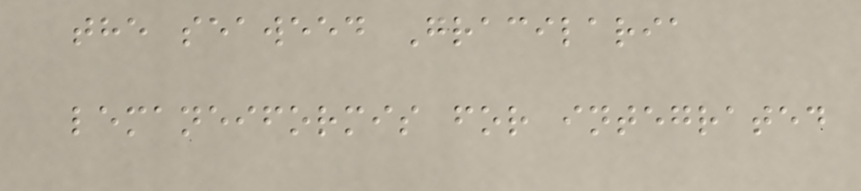the seaweed Gracilaria
lemaneiformis for integrated
